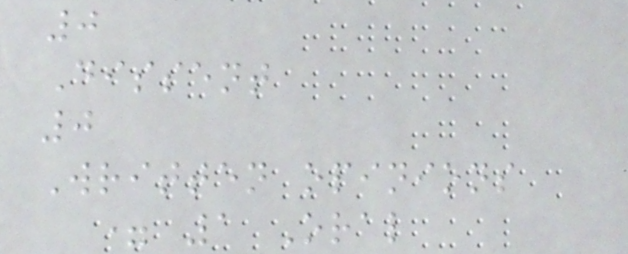0
Dissent
0
Written opinions
= 1 Oral
